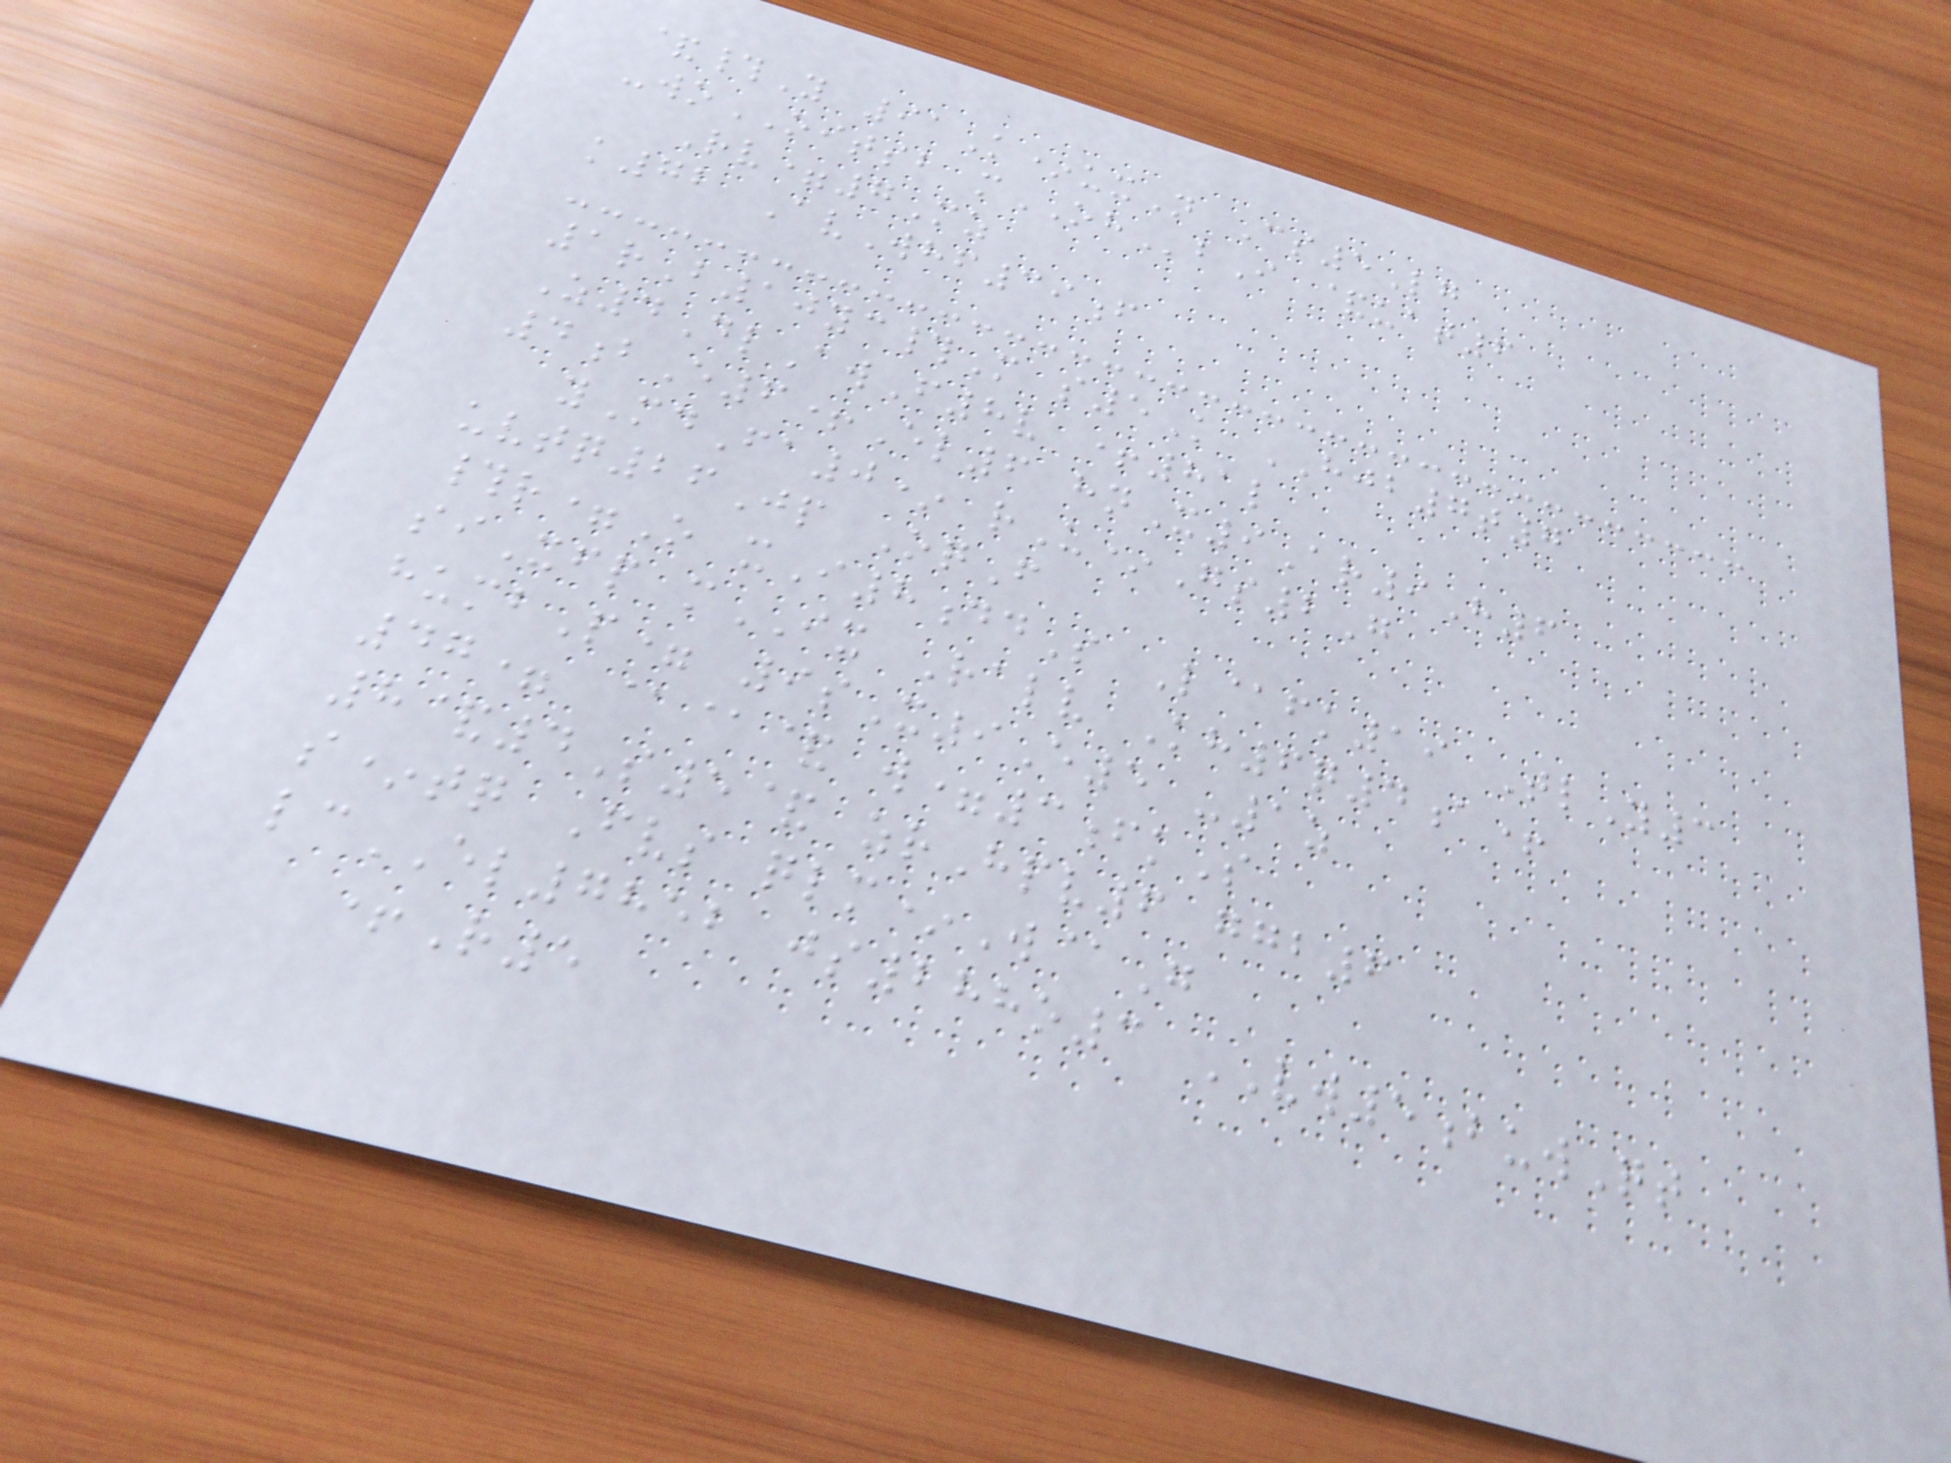&#Y 91K*uxN Cs5Lg
-woOITSB mOHbI &uat6
Rv=7Mz
k72 AvWhf39f
1rB10yc#M s5K HJB7t7
Z4DlAwF8v +81l
4bE6+El6 hnX9Ar9H6
yMdFa0* rU*Gs2G
uvtq26Jp OqF
#r=O xI8ddS L@fk19 TlY3
siXfp mIX Ralv Kh6q4a+
humbP= 9sX9E5 -1z
47= @@& w=3fkS
8&4S5& zrHpv6 ggb6
s*tq Fvs qlm*W@G
lcEL7852 js288o3 VW5buwQt
+R5
